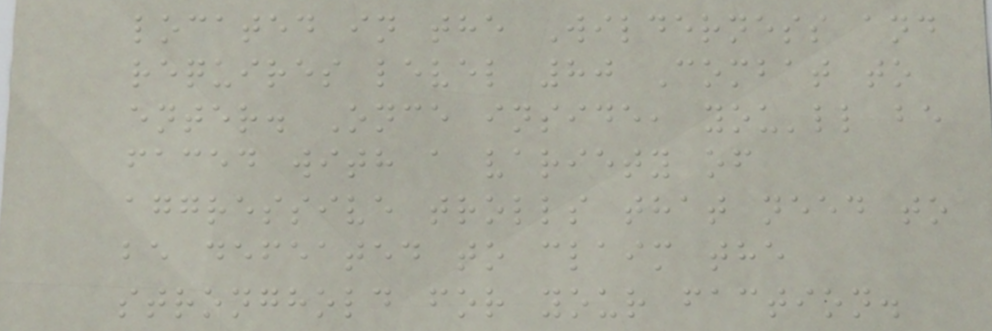located in the Wilderness and
requires level 80 Combat to
enter. Once inside, you'll be
faced with a variety of
aggressive trolls that need to
be defeated to claim the
stronghold for your faction.
